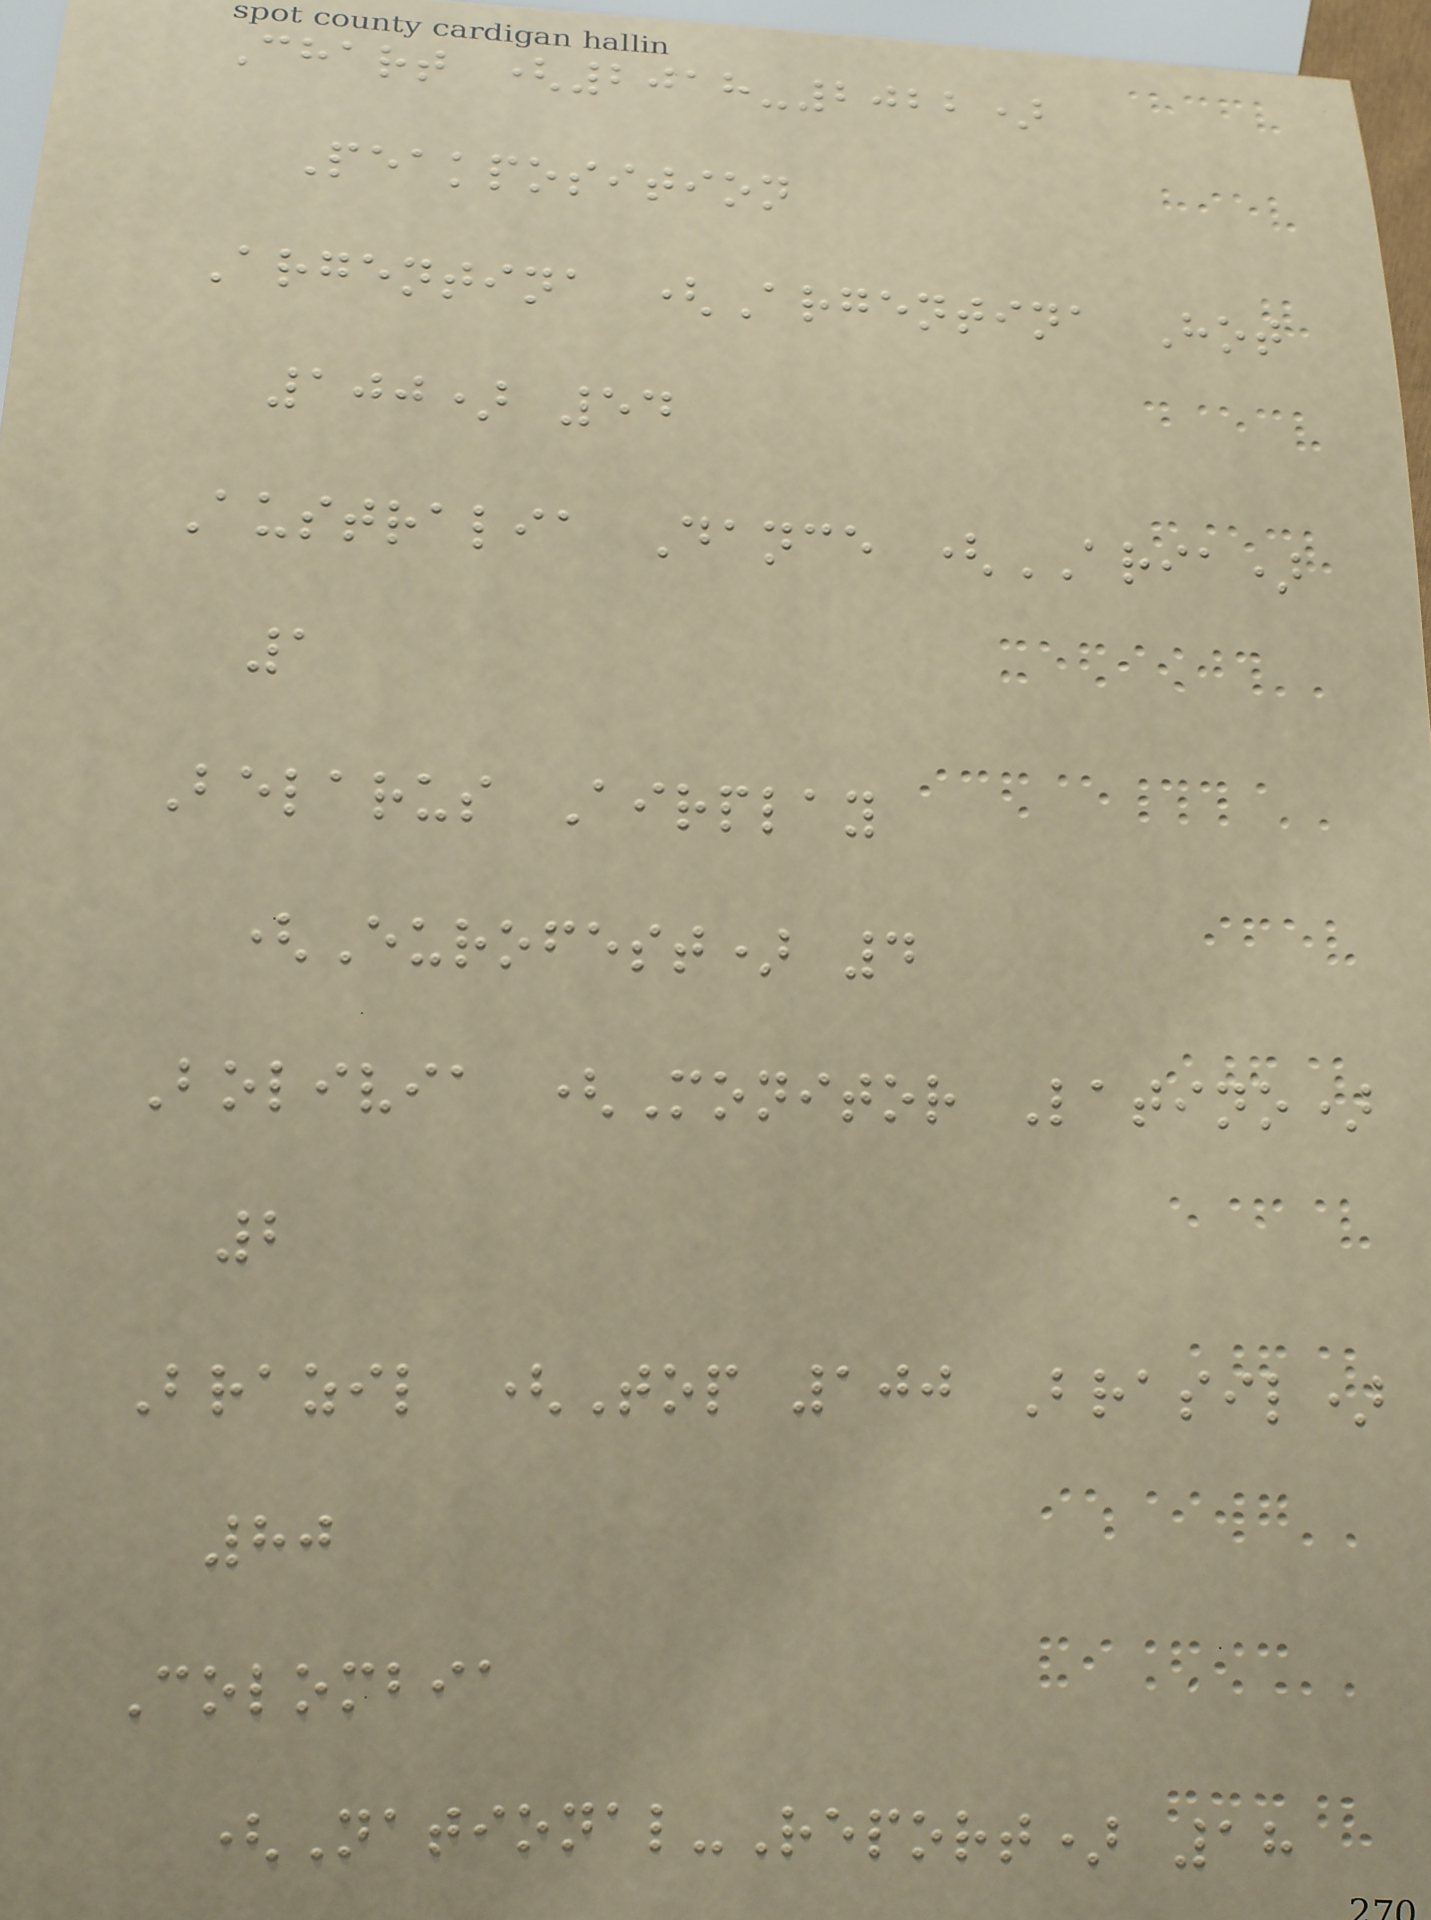Chart (2018-2022)
Peakposition
Argentina (Argentina Hot
100) 54
Australia Dance (ARIA)
1
Belarus Airplay
(Eurofest) 4
Bolivia (Monitor Latino)
2
Brazil (Top 100 Brasil)
80
Colombia
(National-Report) 18
